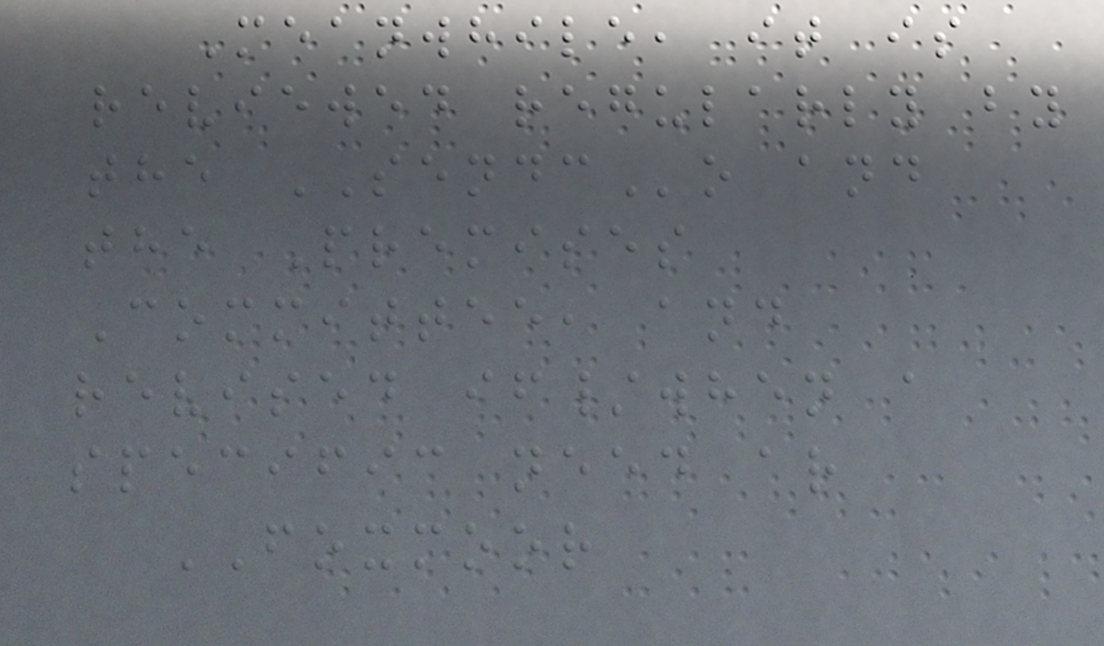Meanwhile, it is
reviewed regularly by
the SENDCo and
the Premises
Committee, and
revised if/when a
specific need ar
FOXMOOR
